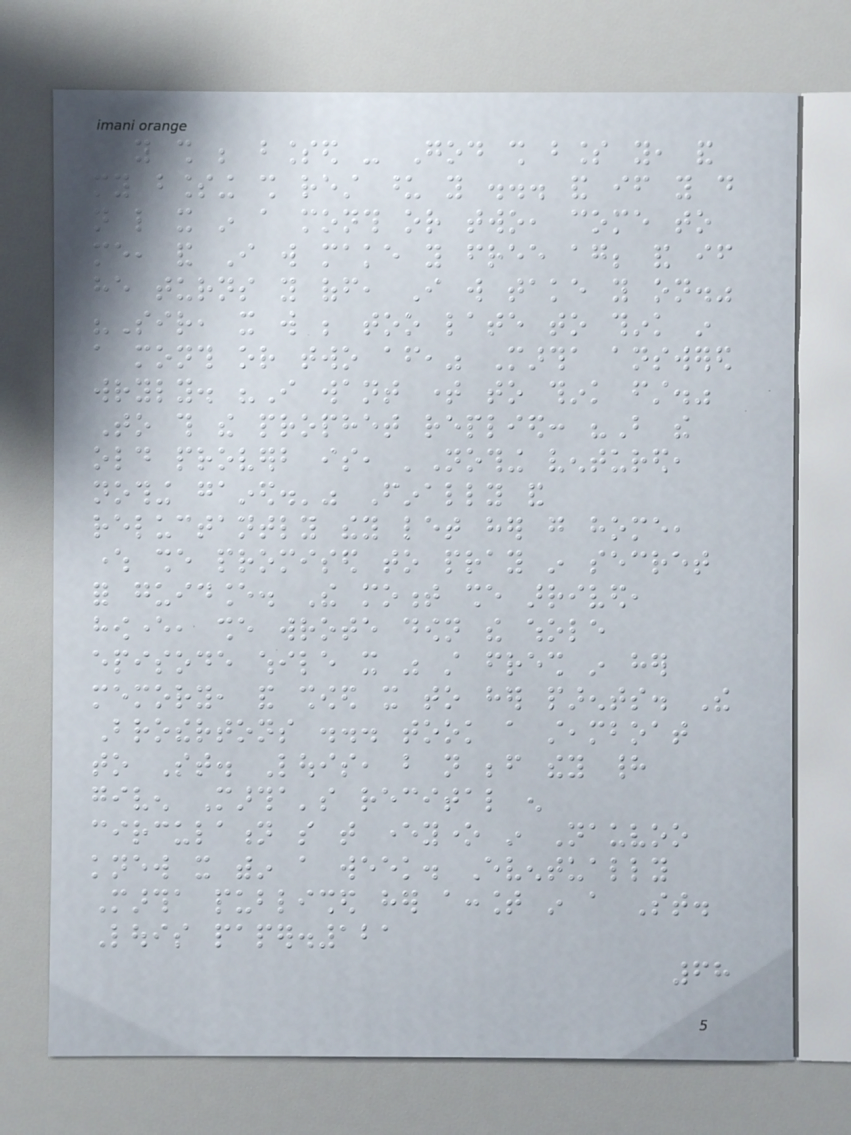you shall be blessed - God shall bless you, and
my blessing shall rest upon you ... and if you do
not like it in a month or two, come to
me, and I will make you free again; and if
he turns you off, I will take you on."
"Sir, it will be too late to think in
a month or two after," Martha answered
wryly. "I want time to think first."
To this the prophet replied: "But the
old proverb is, 'Nothing ventured,
nothing gained.'" Finally and
reluctantly they let her go home,
where she promised to pray in secret
for guidance. The moment she arrived,
however, she wrote down the whole
episode while it was still fresh in her
memory, and showed it to her parents. The
Brothertons ... took a steamboat
to St. Louis, but not before they had
given Martha's recital enough
circulation so that everyone in Nauvoo
knew it within a week. Eventually
Martha published her account in a St.
Louis paper.121
68
